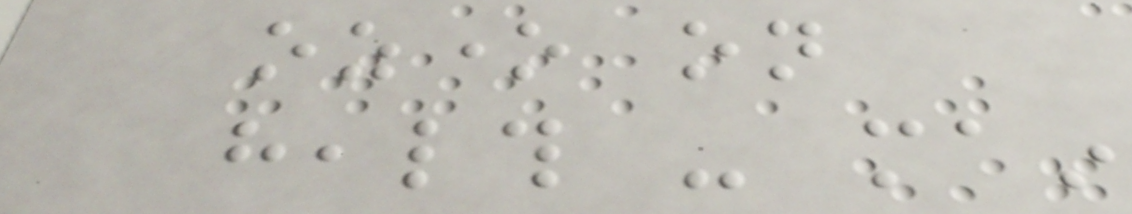ozone on
health - main
